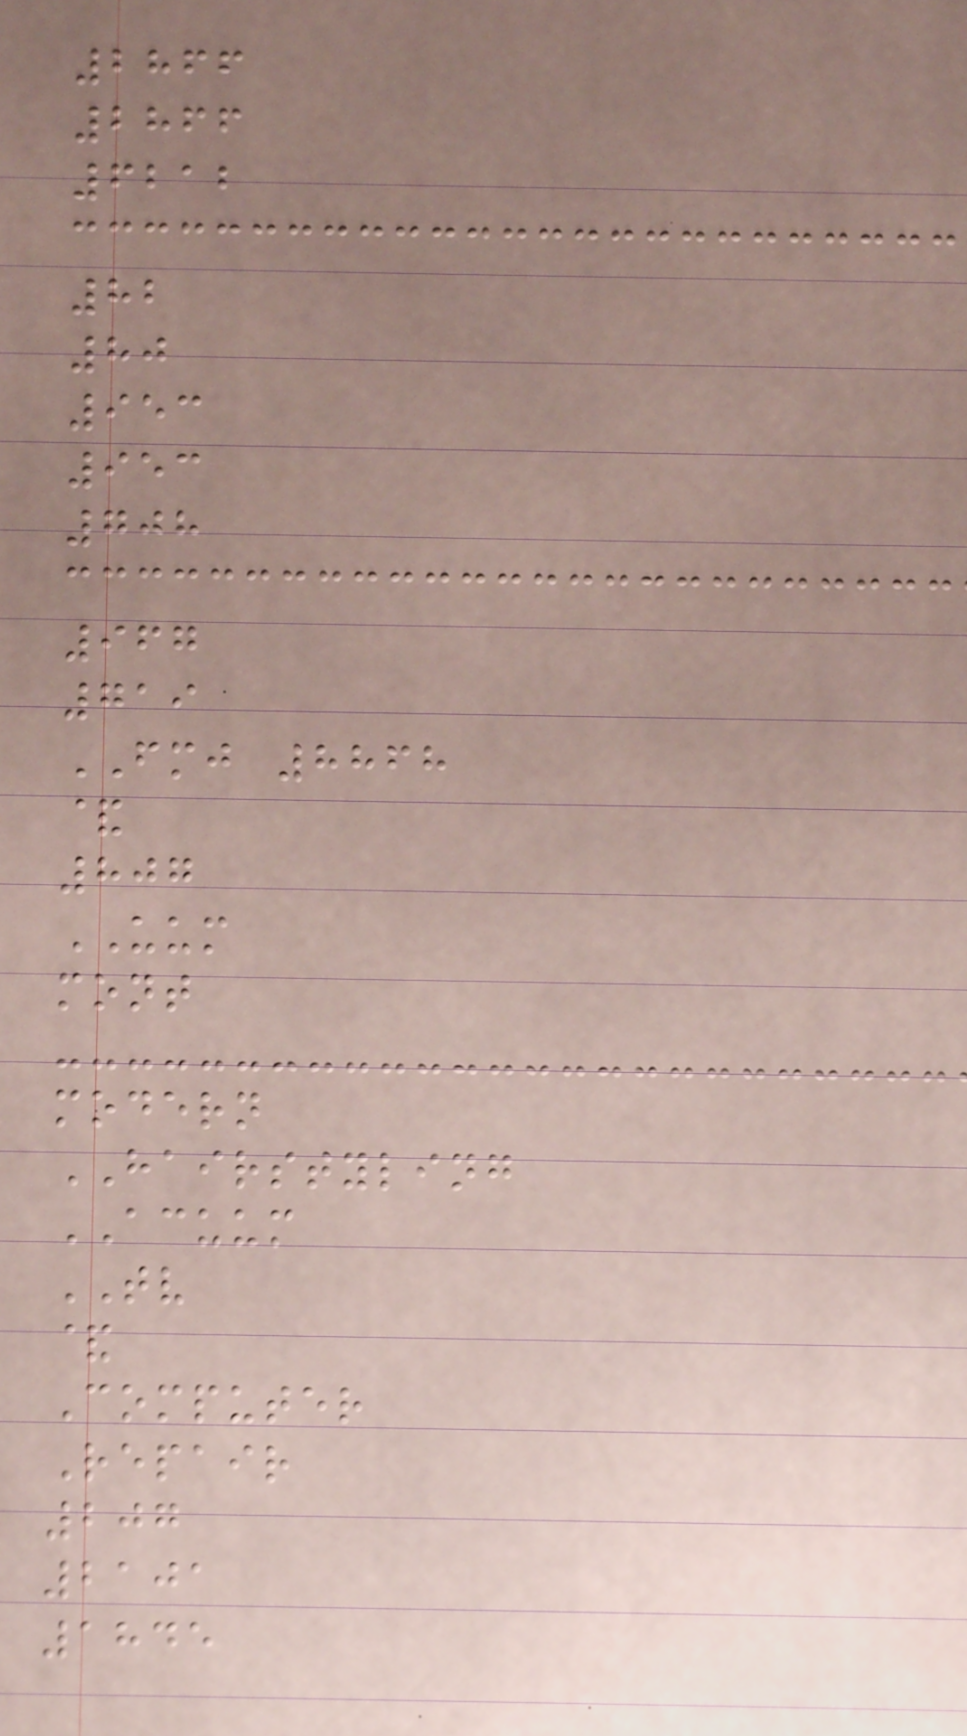2866
2866
6212
82
80
953
953
708
967
719
FMJ 8868
&
807
UUM
mont
modern
HAIRSTYLING
ACUUM
TV
&
Computer
Repair
207
2101
1845
